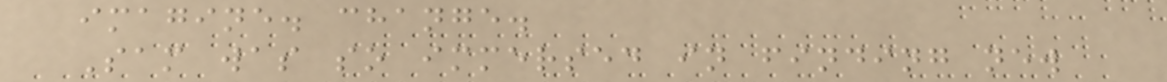imagine. change.
Sam was so immersed in finding new
